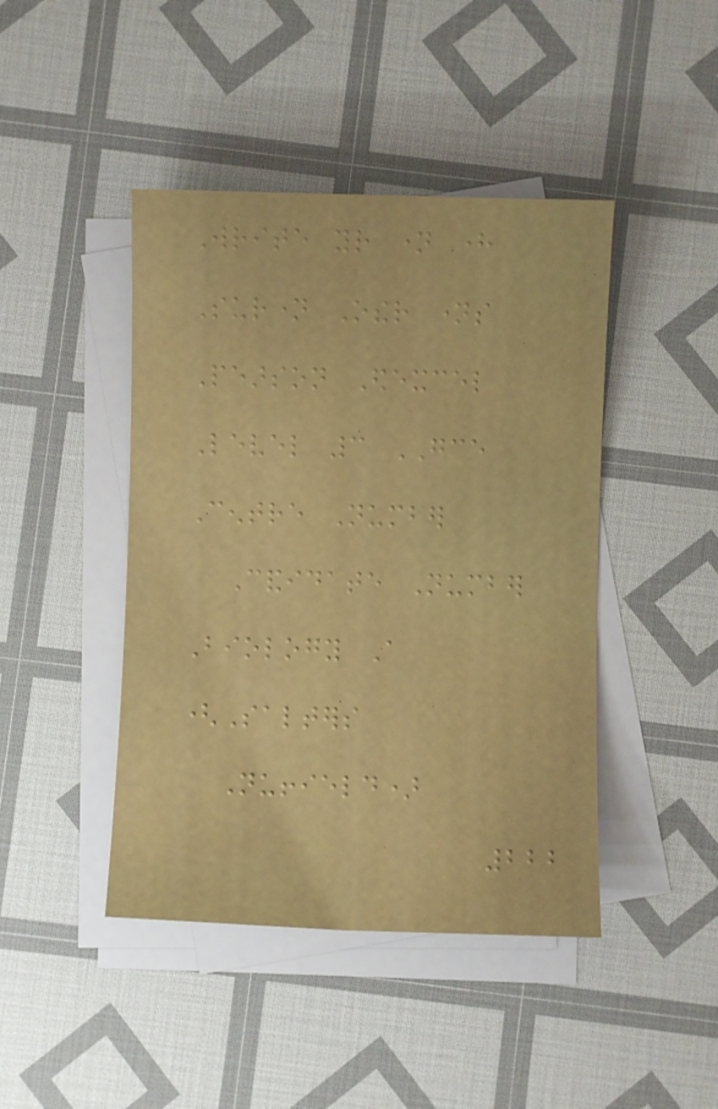Write your name here
Surname Other names
Pearson Edexcel
Level 3 GCE
Centre Number
Candidate Number
Biology A
(Salters
Nuffield)
222
